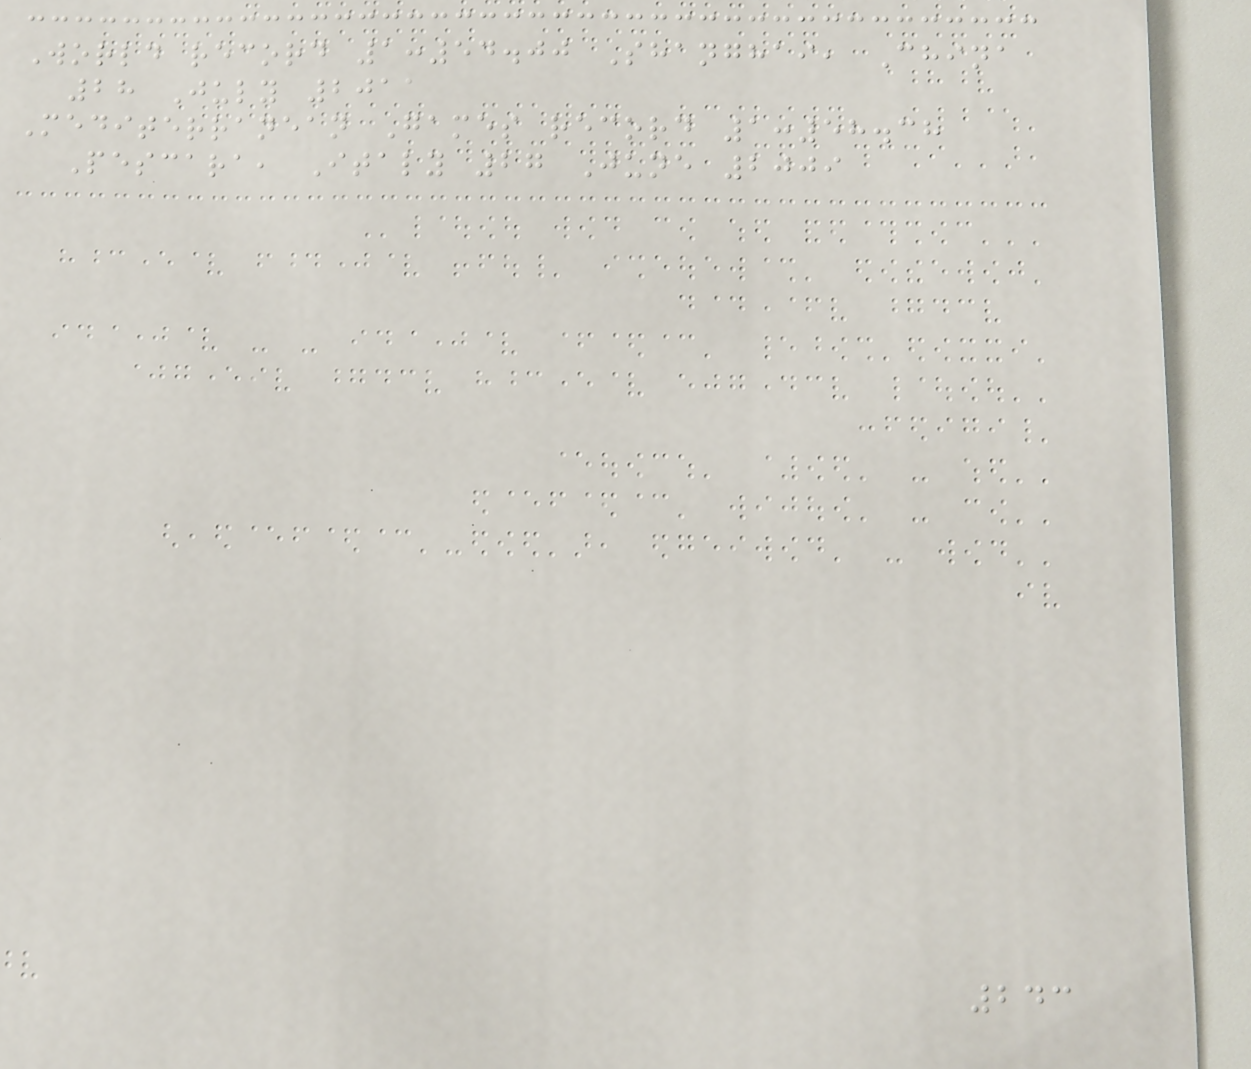World record 1:54.00 Shanghai, China
28 July 2011
Mediterranean Games record 1:58.38
Pescara, Italy 27 June 2009
243
